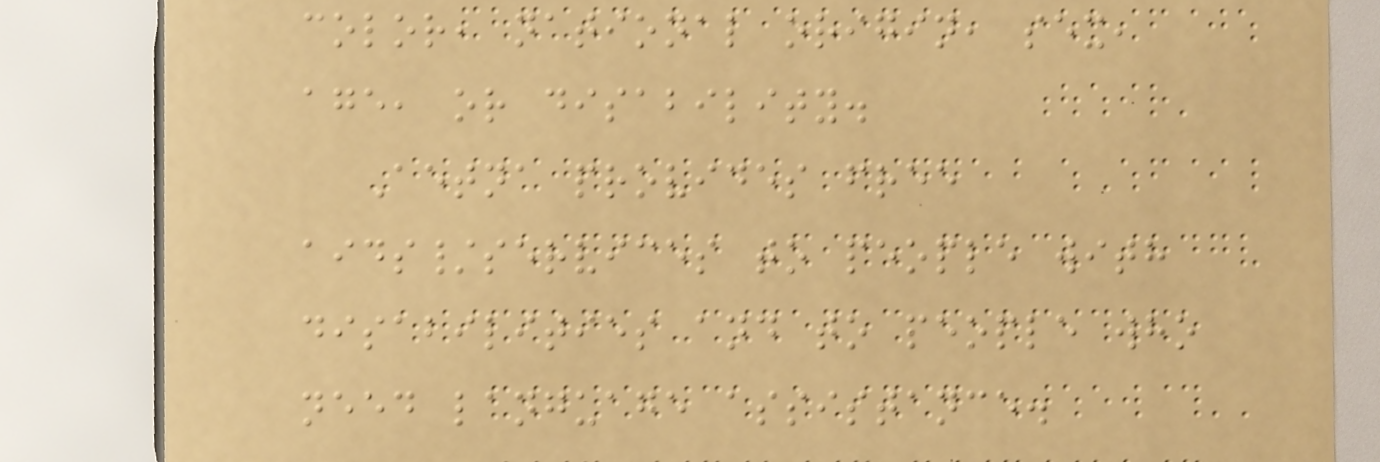color, national origin, sex,
age, or disability.
Aetna provides free
aids/services to people with
disabilities and to people who
need language assistance.
